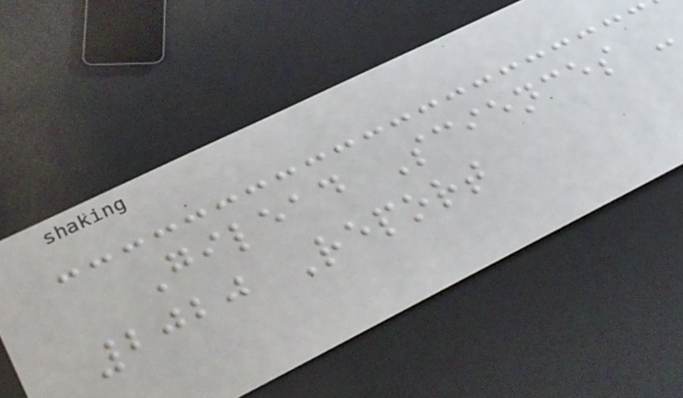Gilead Sciences -
2020 Report
